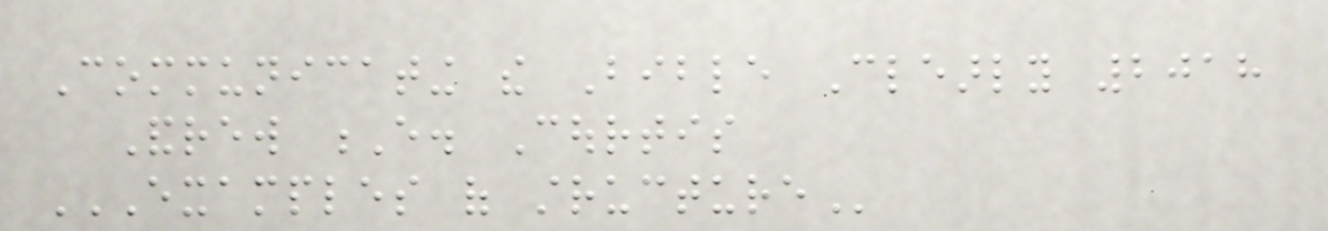Communicating the Bible Clearly 2018
Andrew E. Courtis
EXAMPLES OF STRUCTURE
